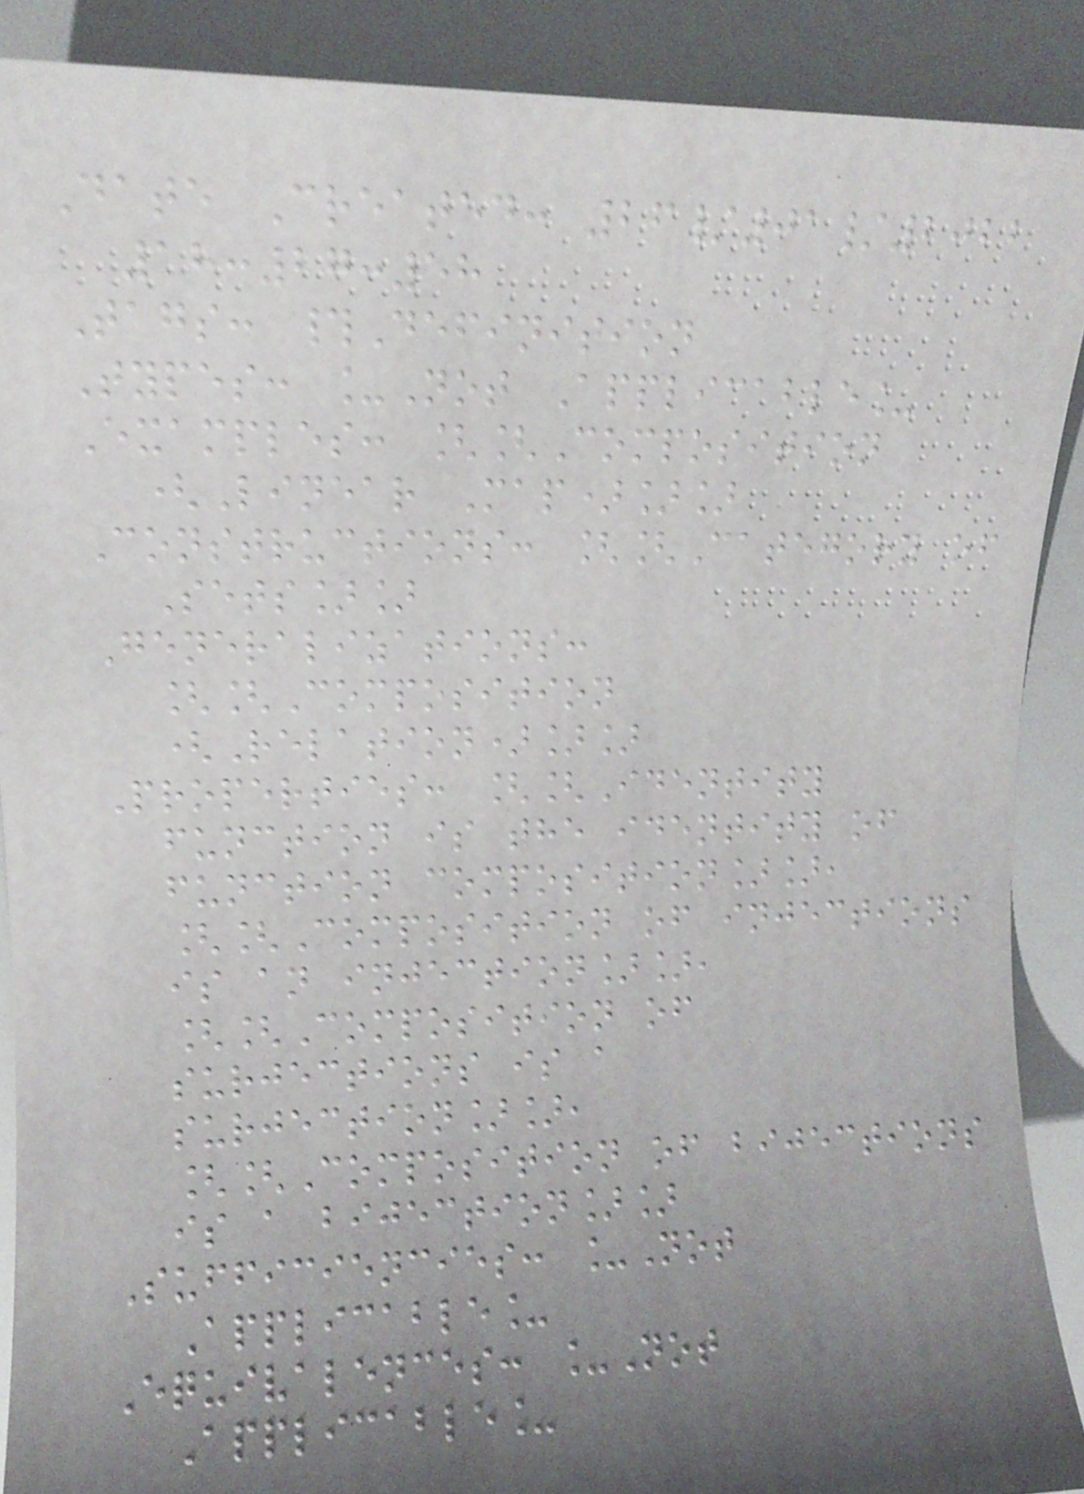Date Created: 26/01/2022
18:27:58
Tags: #Definition
Types: _Not Applicable_
Examples: [[Composition
(Linear Map)]]
Constructions: [[Category of
Sets]]
Generalizations:
[[Composition
(Relation)]]
Properties: [[Identity
function is the identity of
function composition]],
[[Composition of injections
is an injection]],
[[Composition of
surjections is a
surjection]],
[[Composition of bijections
is a bijection]]
Sufficiencies: _Not
Applicable_
Equivalences: _Not
Applicable_
